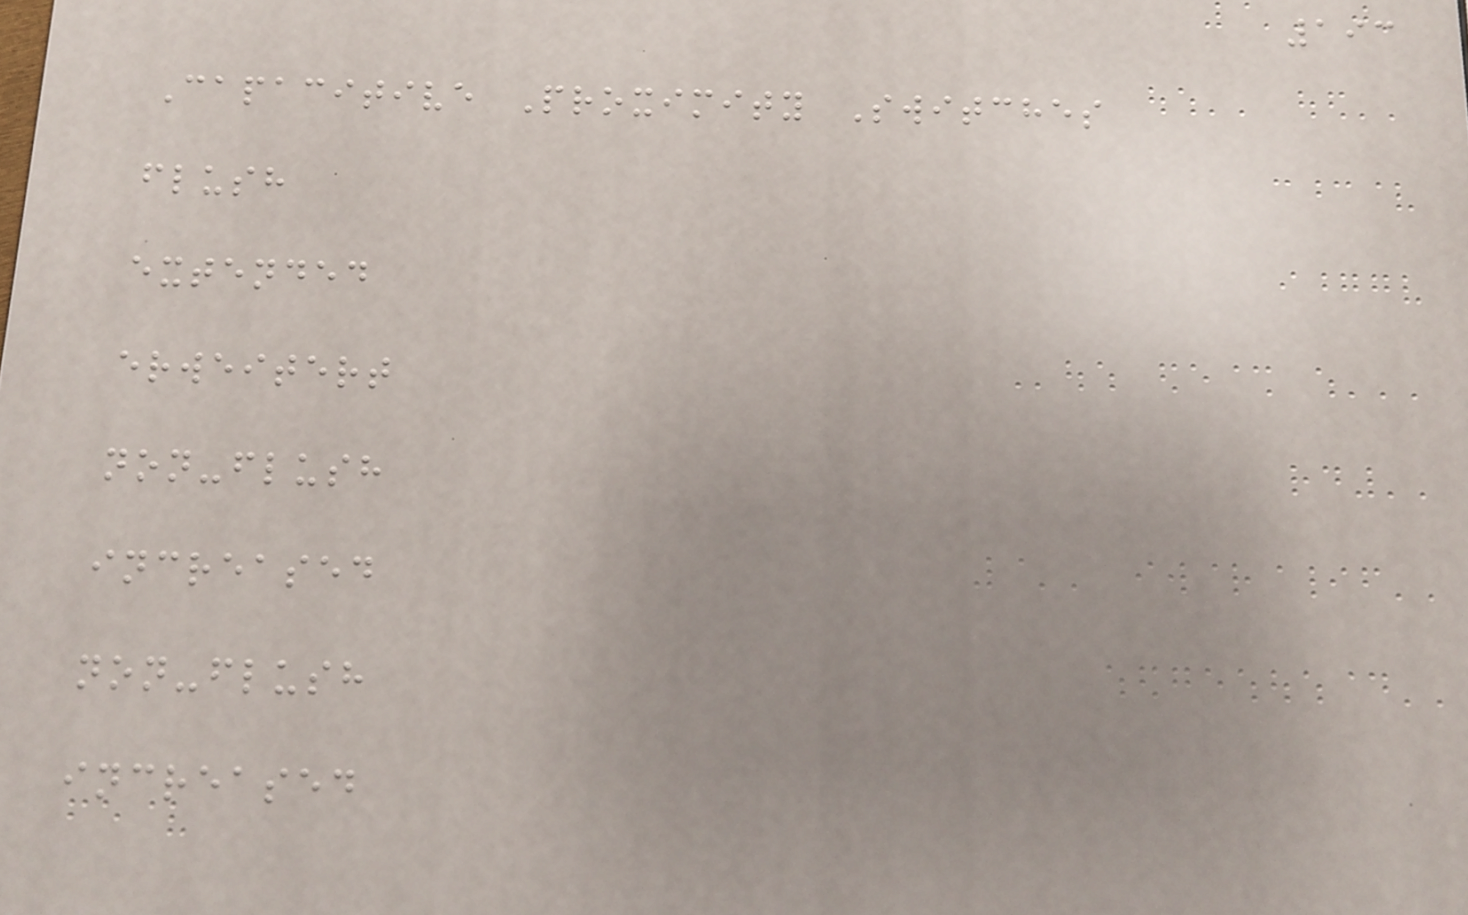193
Capacitive Proximity Switches
flush
extended
erweitert
non-flush
increased
non-flush
increased
